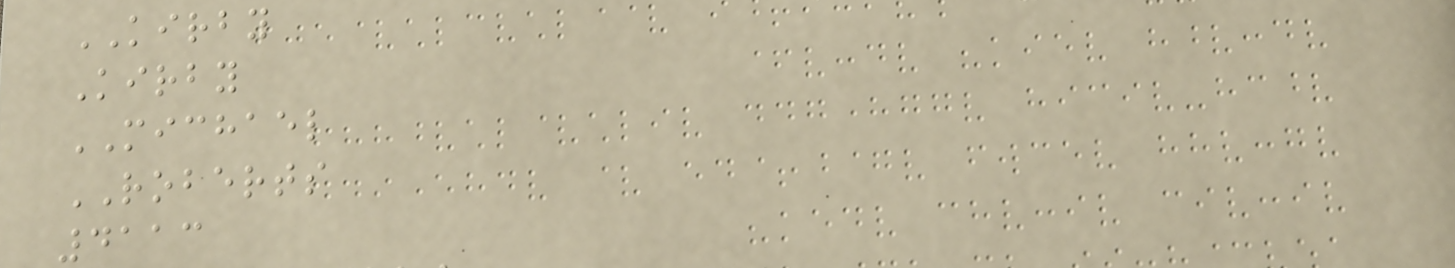KIRBY
Kirby
MICHAEL
ROBERTS
4113
